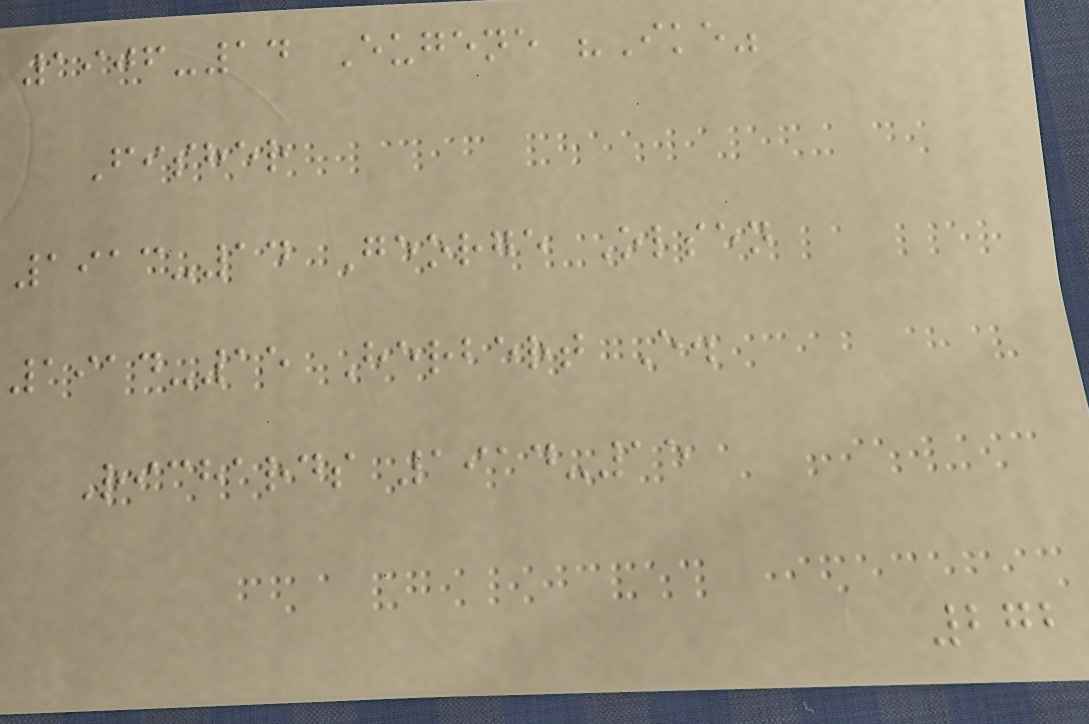1906-14 Eugene "Ike"
Fisher
1913-14 George Olsen
1914-15 Herbert E.
Richards 1914-15
272
